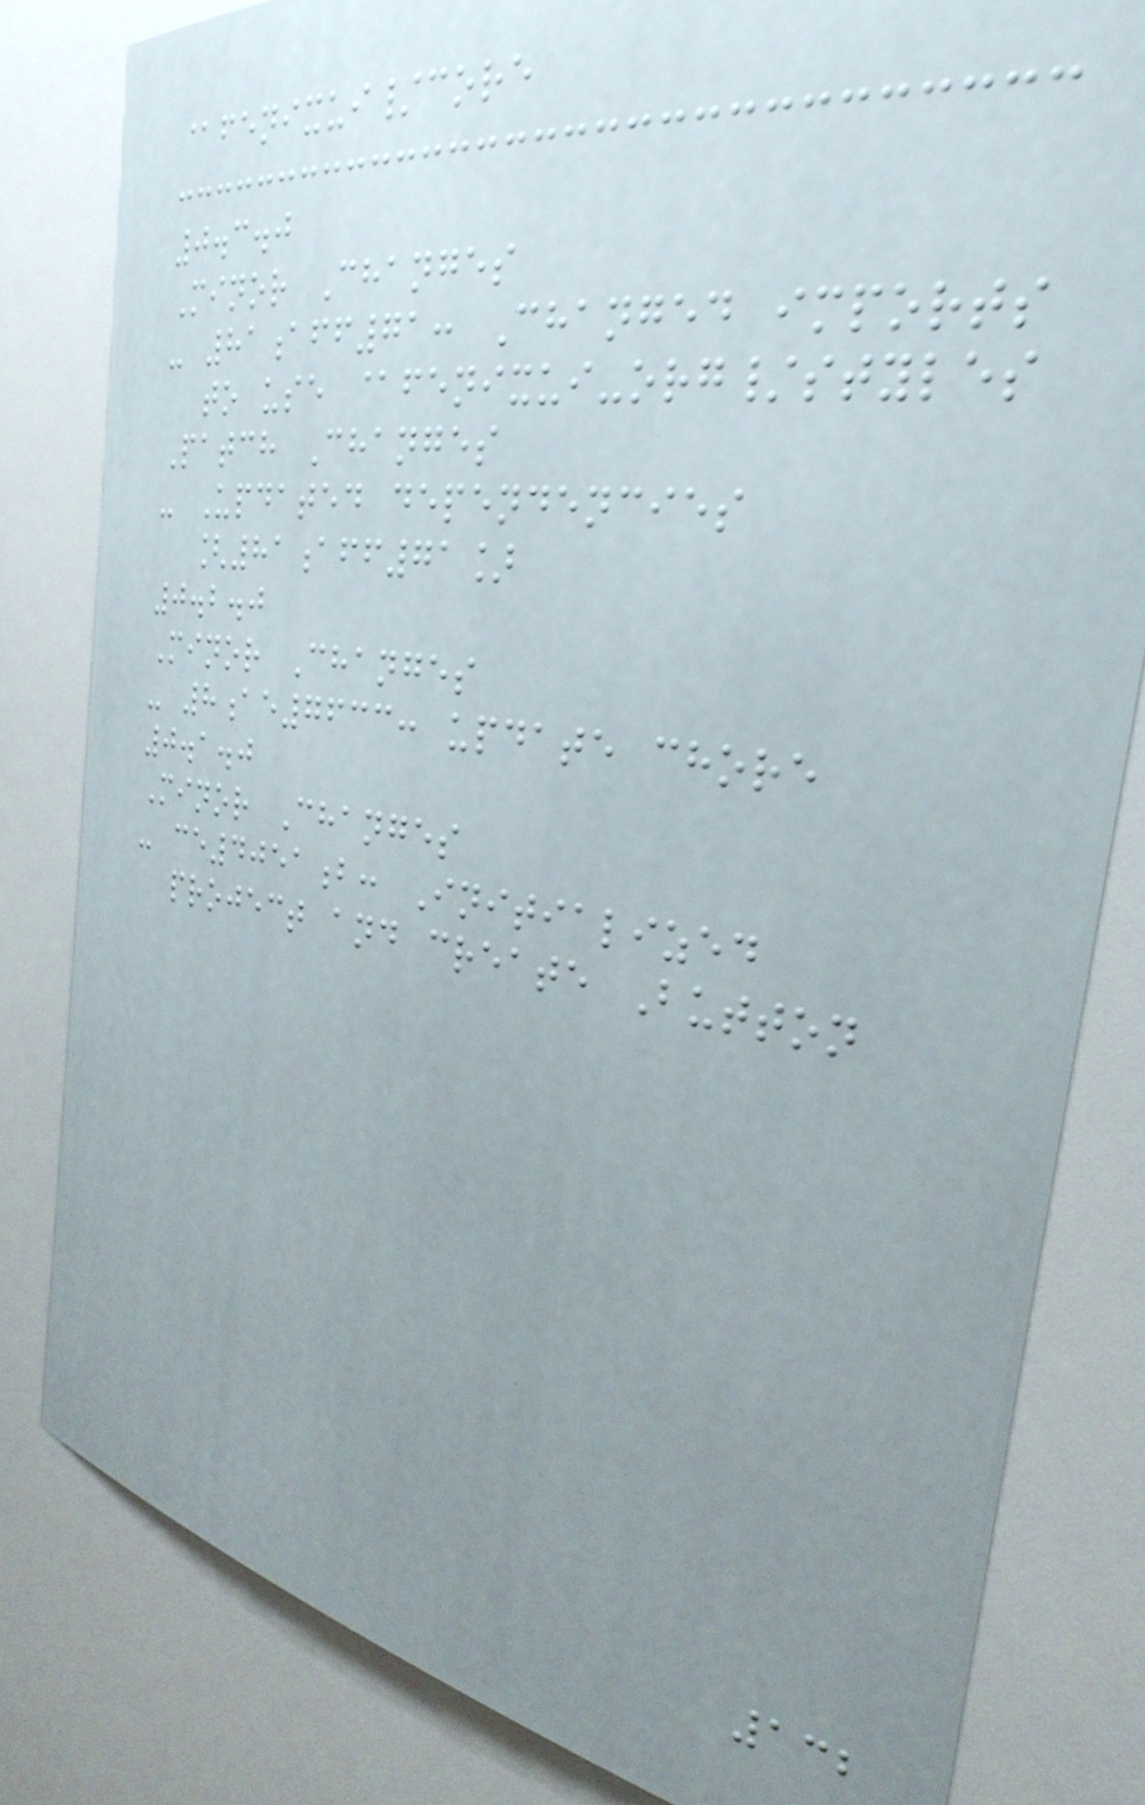@fenixui/core
0.3.0
Minor Changes
- 81aff71: Changed imports
to use @fenixui-org/styles
Patch Changes
- Updated dependencies
[81aff71]
0.2.0
Minor Changes
- 8ae7633: update chore
0.1.0
Minor Changes
- ce4051b: Initialized
project and create Button
132
